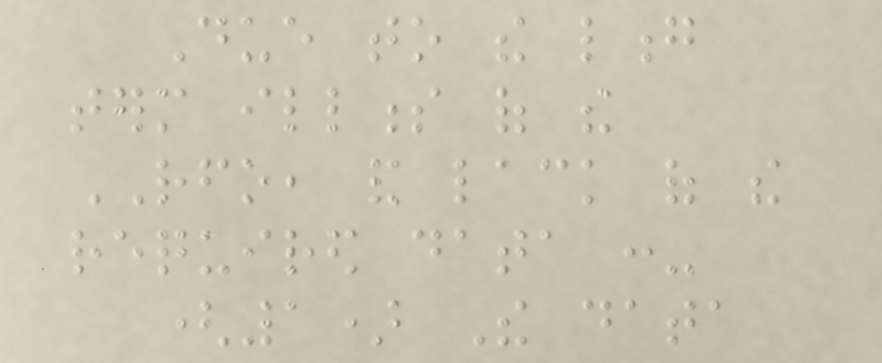Due to the long
term illness of the
RFO, and lack of the
required data :-
(1) The data
